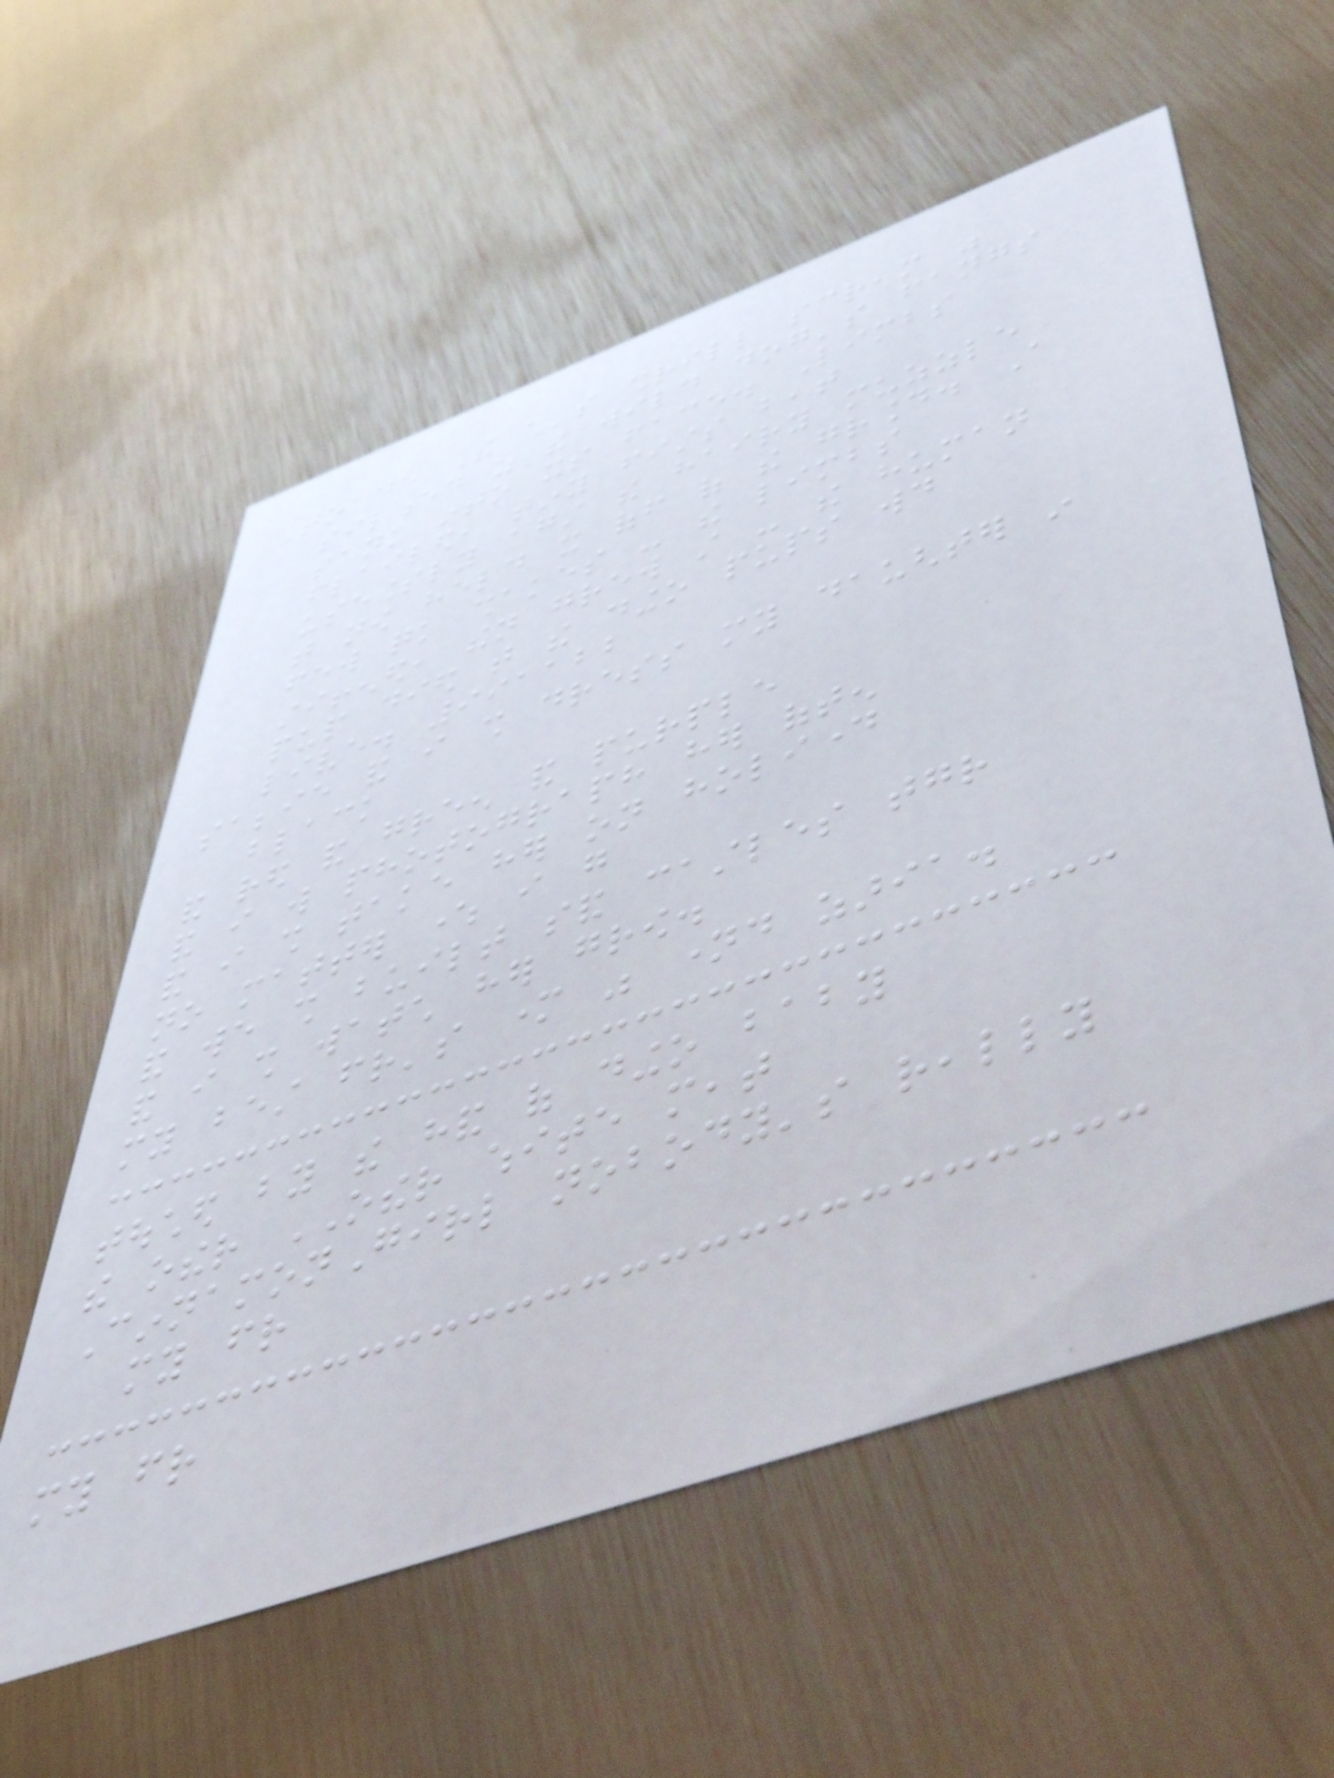Toade The child's shrill scream was
silenced as the wild dog's fangs
sank into its face. Limbs
flailed, tiny fists beat
uselessly against the hairy muzzle
that now held it off of the ground. A
few quick shakes - the limbs
stiffened, then grew still - the human
pup died that the dingo pups would
live. 991122
sabbie and i shall dress my daughter in
black
and red and green and purple
and i will photograph her often
and i shall take her on holiday
no matter where i go
and we shall built sand castles together
and i shall watch her grow.
my best friend's mother was named zaria.
touched by the hand of dingo baby
the other OTHER white meat
CinnamonGirl nobody's really
my friend
my friend
